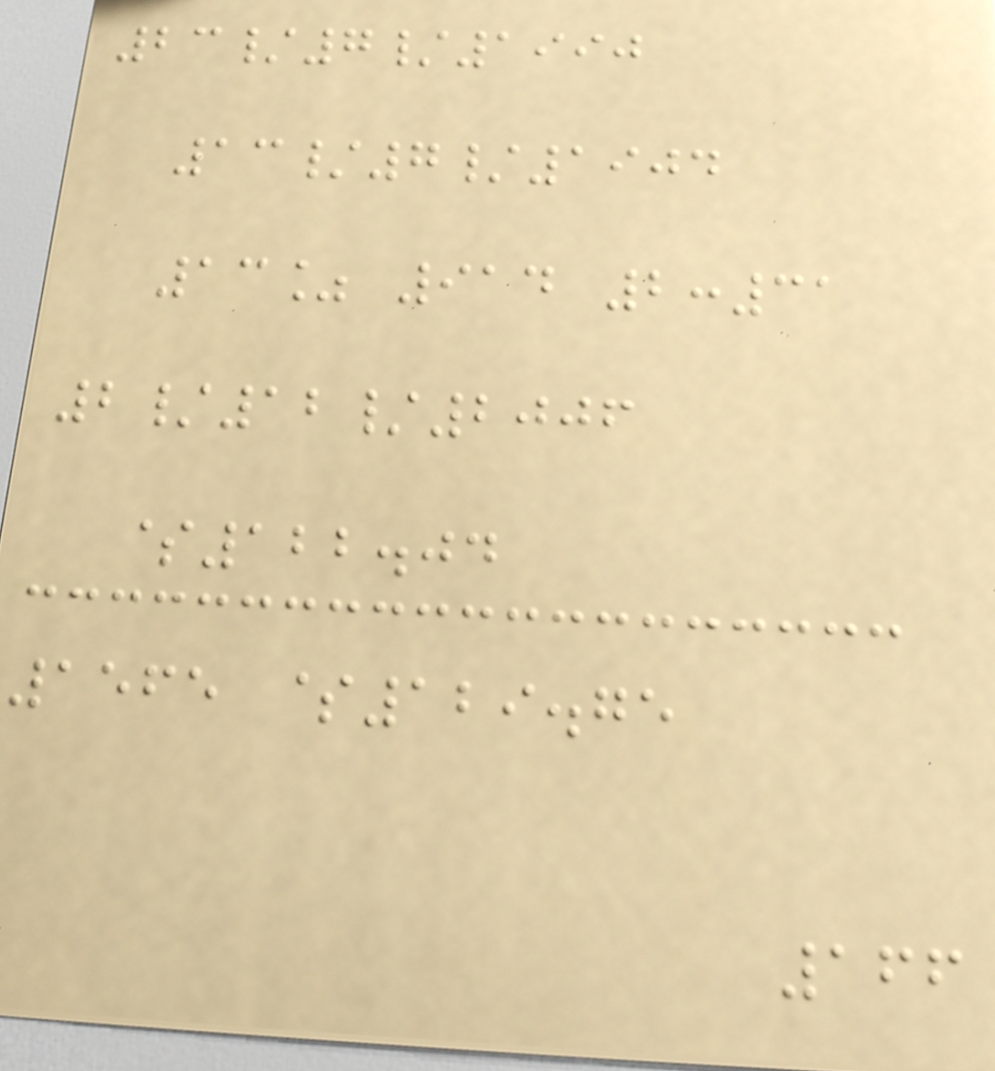23/7/1990
13/7/1904
13% 914 2:31
2/12/2006
$122.04
1565 $129.75
166
